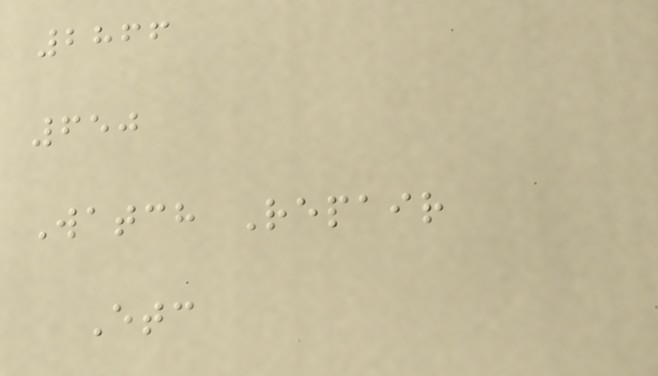2866
650
Watch Repair
Etc
